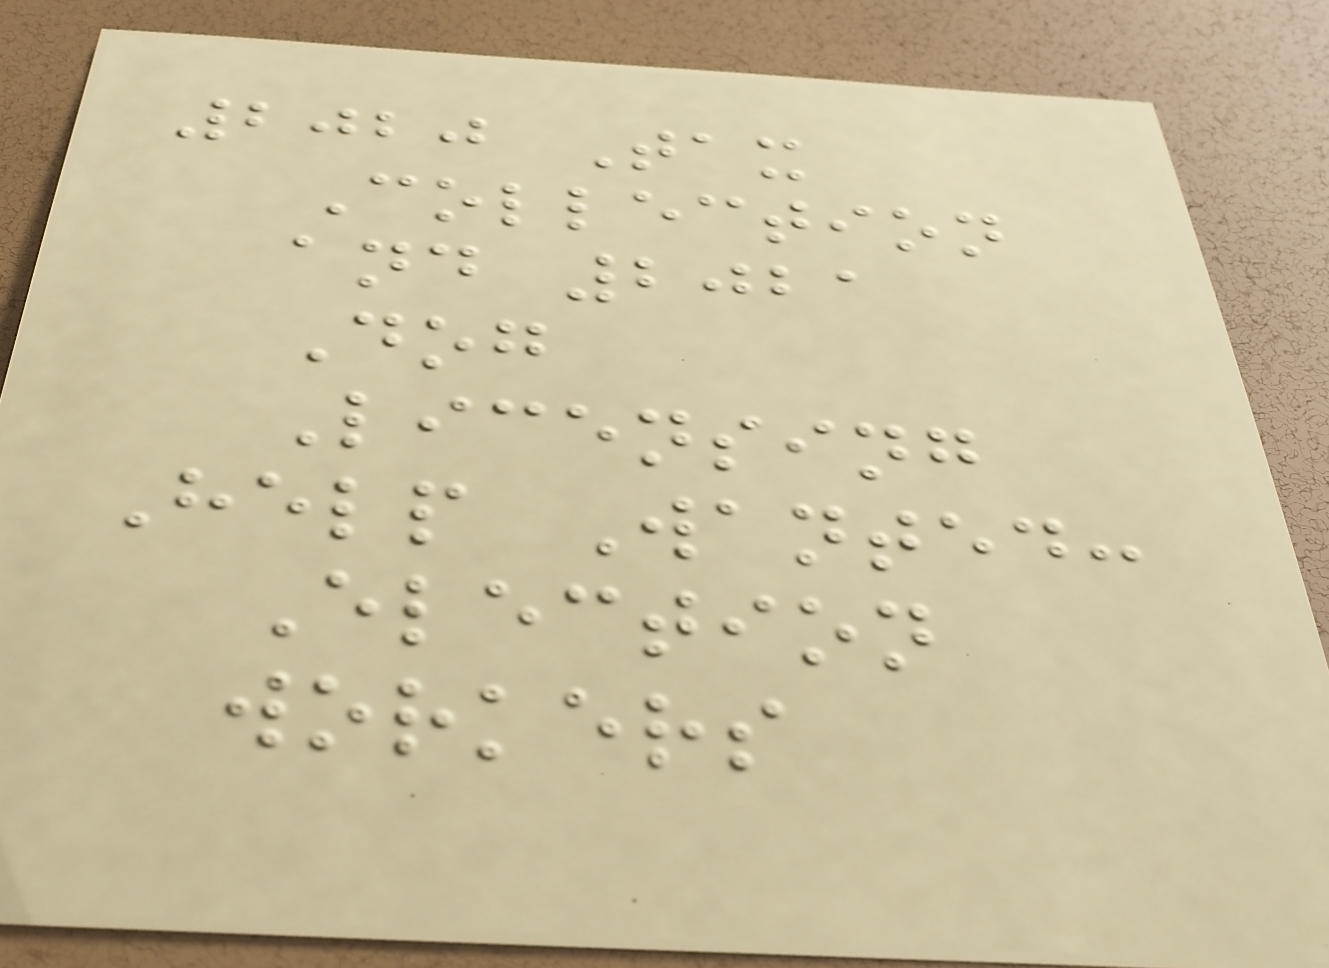2020 Tax
Collection
and 2021
Dog
Licensing
Help Wanted:
Election
workers
